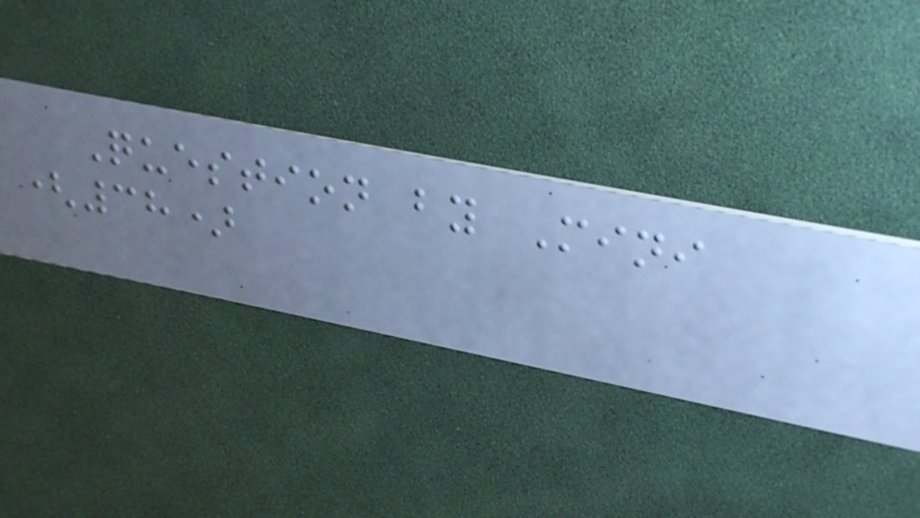Question by Mini
(38)
